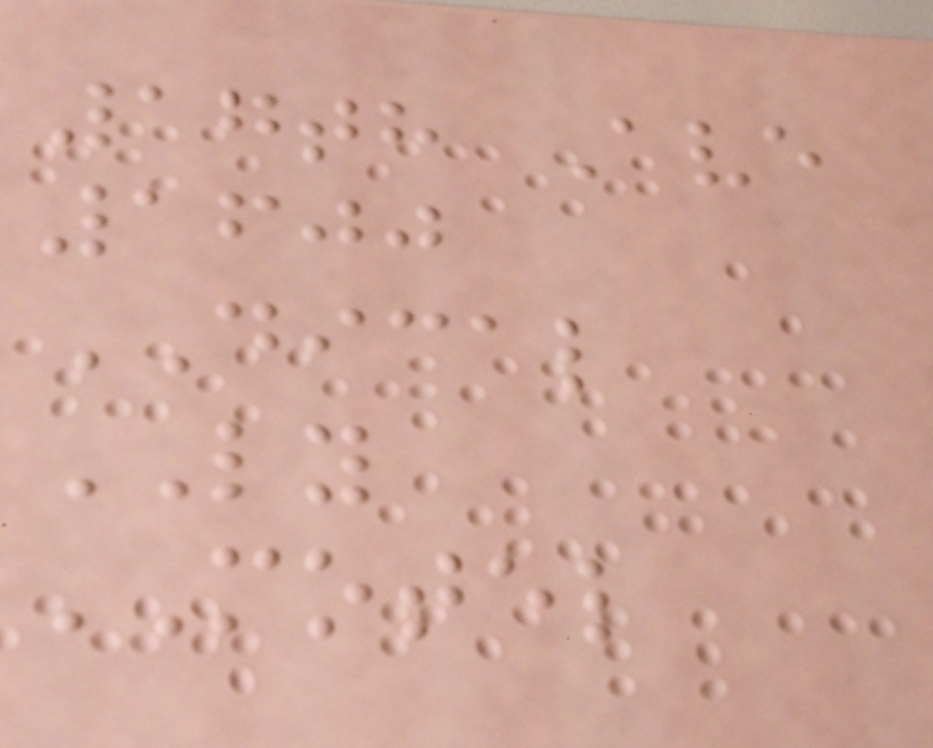17th Ave
1600
DICAL
LY
MOTEL
